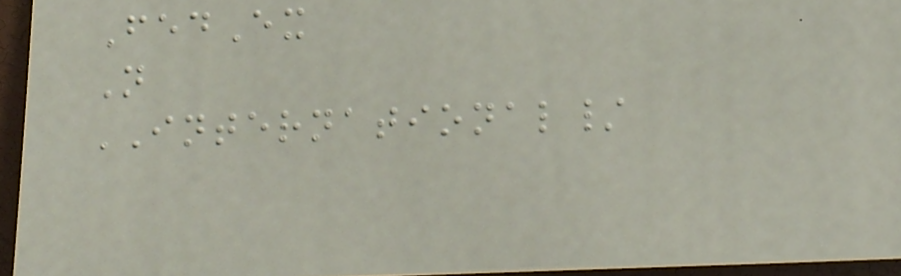FedEx
N
INTERNATIONAL/
